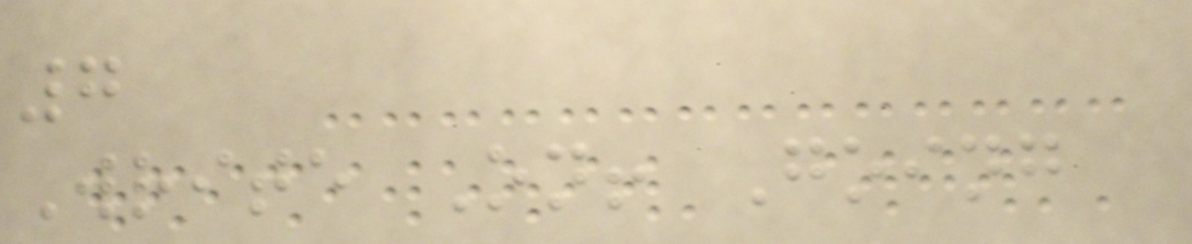7
Write On! Going
